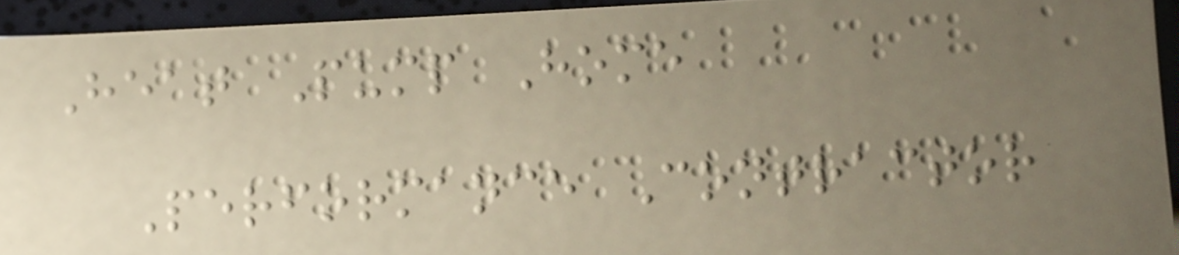Heat Pump Home
Performance Contractor
